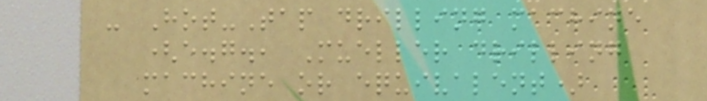- Hot-Tap drilling machine
(e.g., Mueller drilling
machine or equivalent)
